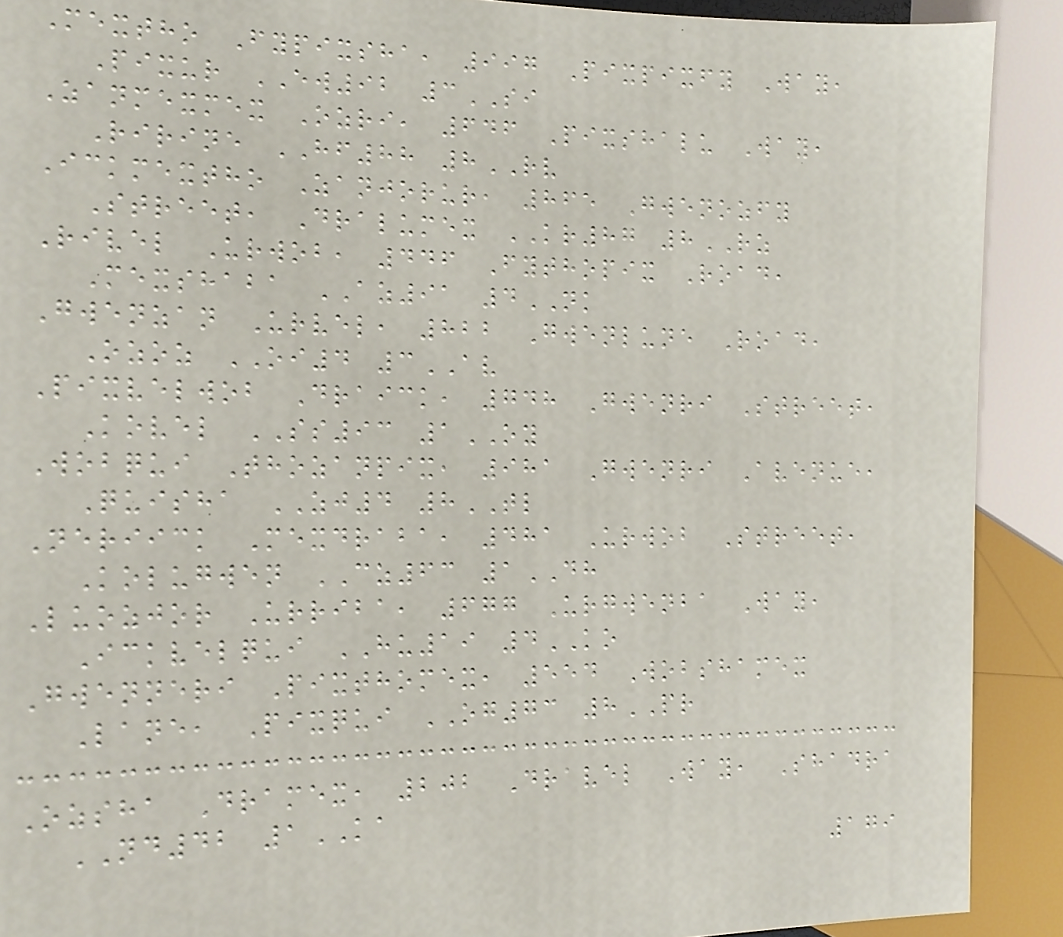Mextho Fypixsha, 997 Pixpixfy Way,
Pixur EW92 3SI
Zanmexmex Ozri, 646 Pixshalu Way,
Ririne HF88 8RV
Ickmextho Zanjorur, 865 Gwenozfy
Street, Dralumex KR87 8RZ
Rivel Urwob, 446 Fythopix Road,
Mexshaba AZ91 4NK
Gwenzan Urvel, 822 Gwenlune Road,
Ozoz OI4 3AV
Pixvelwob Draick, 748 Gwenri Street,
Kovel SS93 1OY
Wobqui Thozanpix, 981 Gwenri Avenue,
Quisha ZJ4 8TL
Neriick Mexdraba, 481 Urwob Street,
Kolugwen CZ63 1DH
Luozjor Urriba, 677 Urgwenba Way,
Ickvelqui HU19 4KO
Gwenneri Pixthomex, 554 Wobshamex
Lane, Pixqui OG73 8PR
Ozsha Dramex, 202 Dravel Way, Shadra
ND42 1KA
179
